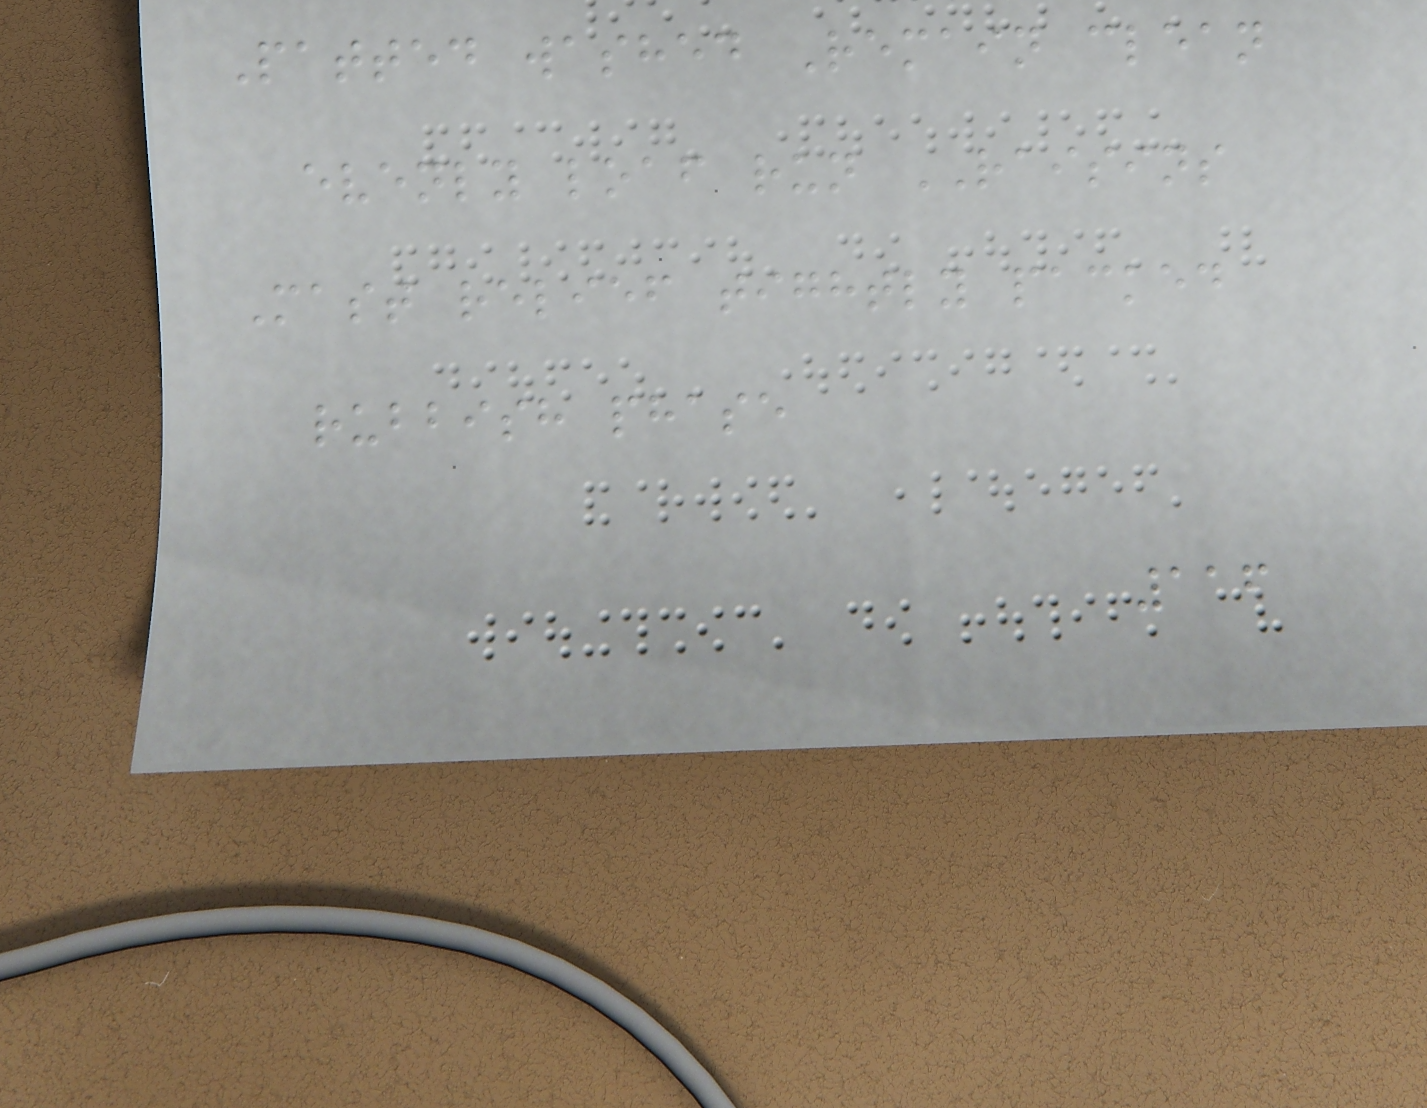Patted washed Remain clean
evenly loaf run RAISINS
Mast relief tightly packed
rubbish phase
116
